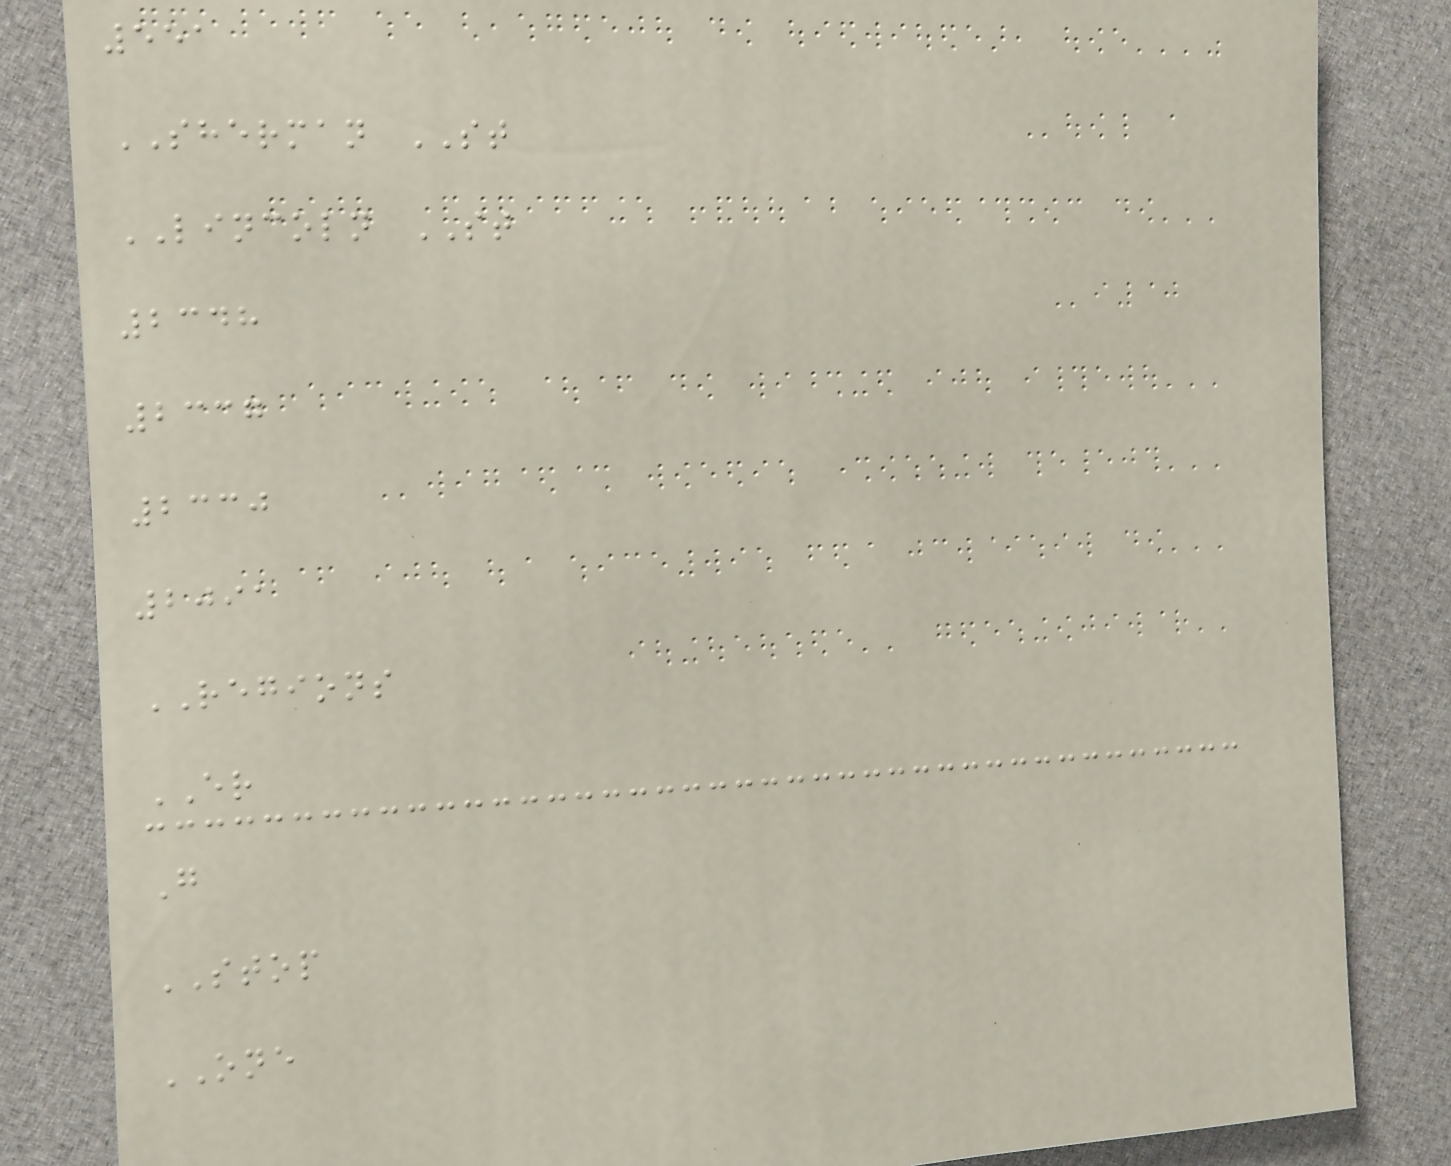551
SHERMAN ST
LINCOLN ST
2348
2337
2330
2091
REGIONS
ER
G
STOP
ONE
